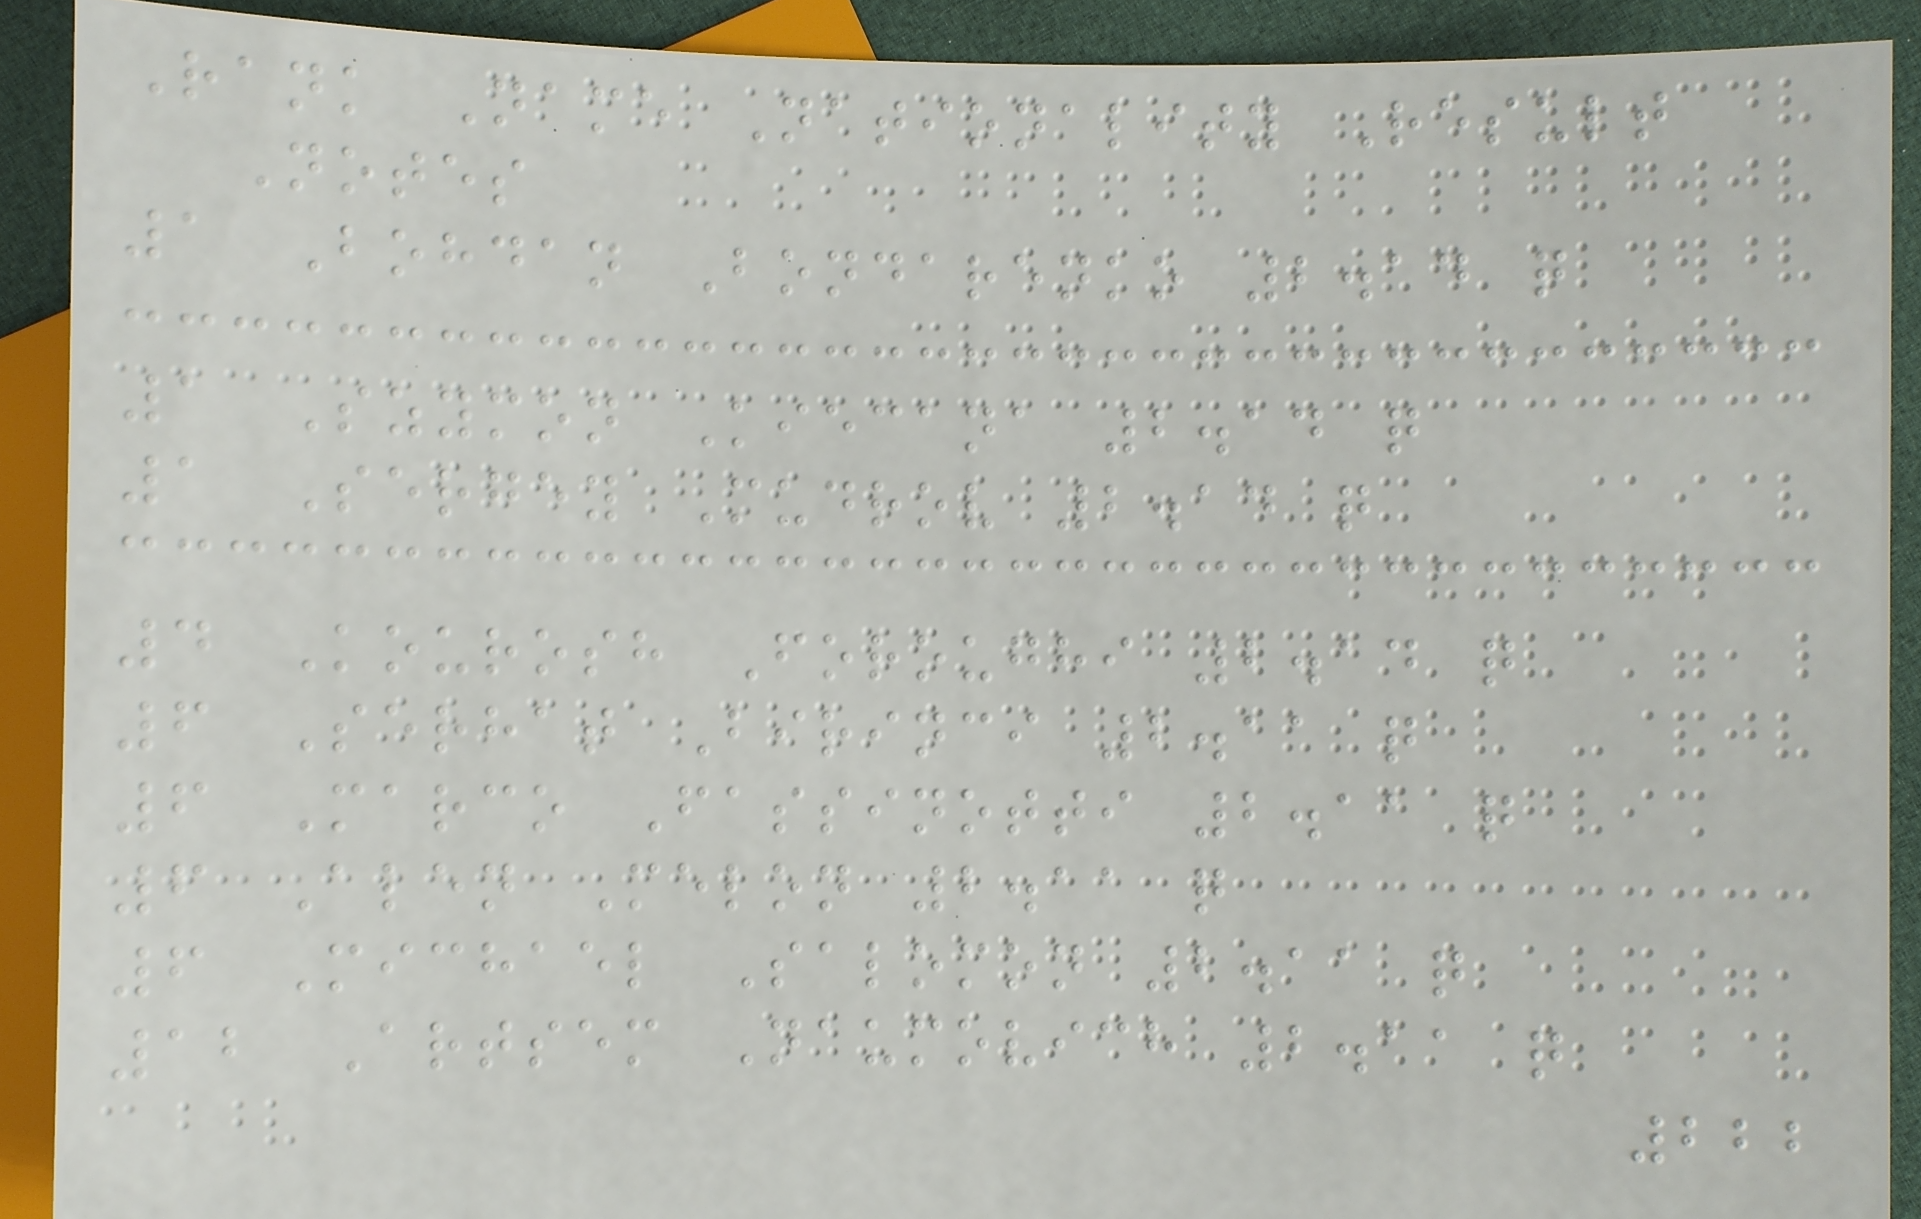Rank Name Nationality Result
Notes
1 Bohdan Bondarenko 2.14 q
1 Szymon Kiecana 2.14 q
1 Sergey Mudrov 2.14 q
4 Kourosh Foroughi 2.14 q
6 Serhat Birinci 2.11 q
6 Marco Fassinotti 2.11 q
6 Alen Melon 2.11 q
6 Michael Salomon 2.11 q
12 Artsem Naumovich 2.11 q
222
